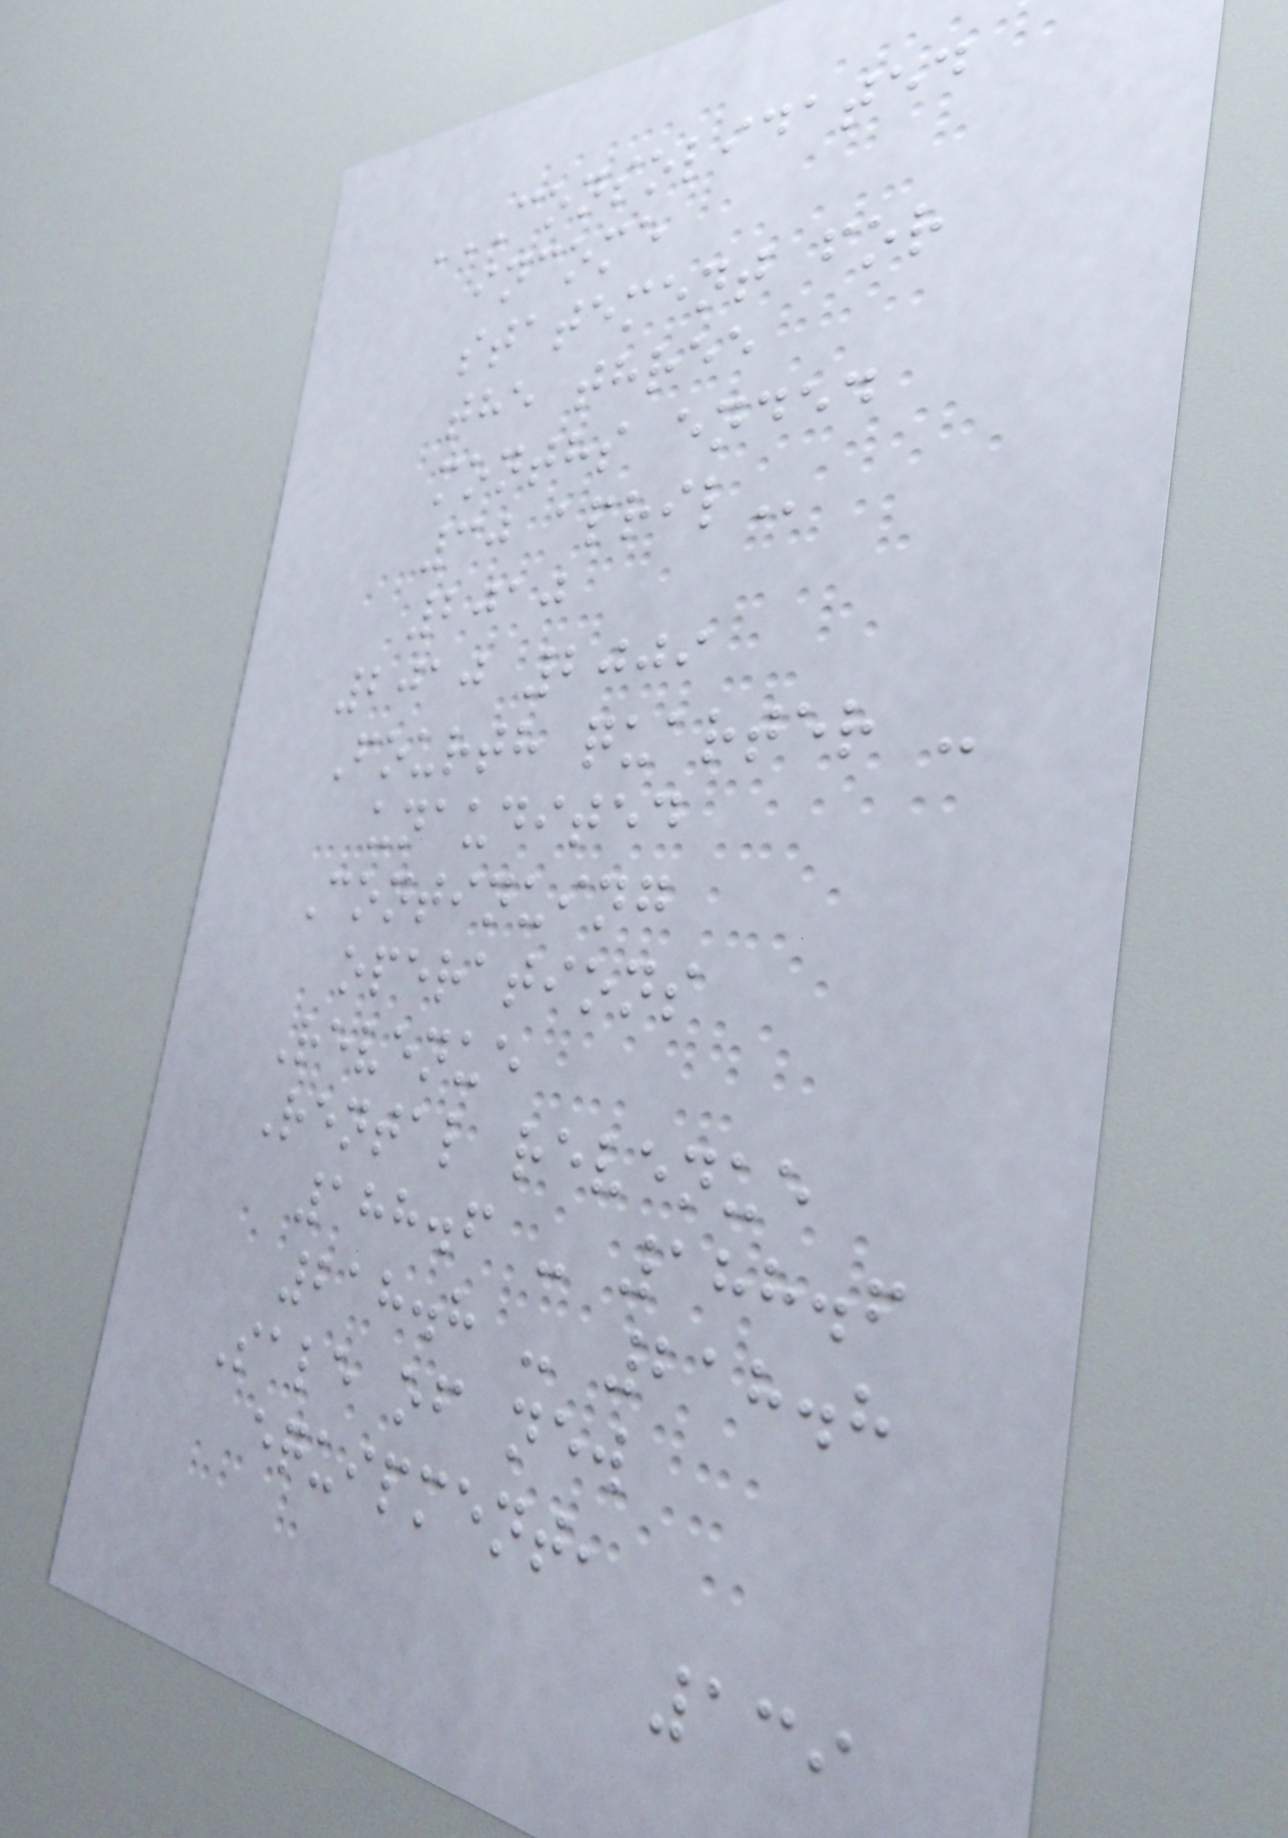CONSOLIDATED
INCOME
STATEMENT FOR
THE THREE
MONTHS ENDED
30 APRIL
2010
2010 2009
Fourth quarter -
unaudited
Continuing
operations
Revenue
Rental revenue
188.6 - 188.6
218.8 - 218.8
Sale of new
equipment,
139
